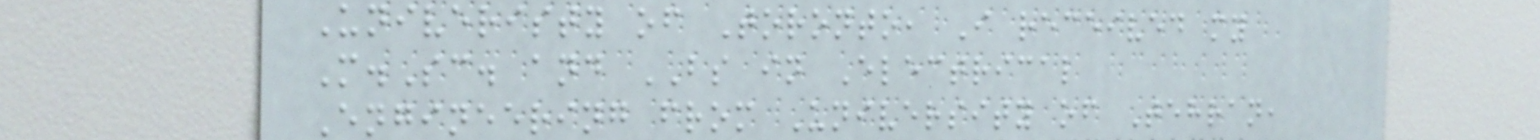Univeristy of Toronto, I received my
M.Sc. and BS in Electrical
Engineering from University of Tehran,
